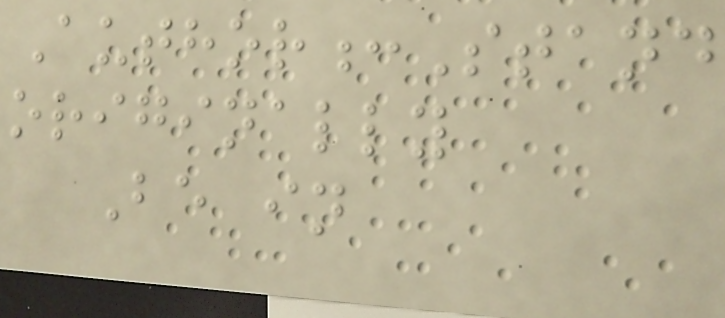Author:Stand
originally
Be in
